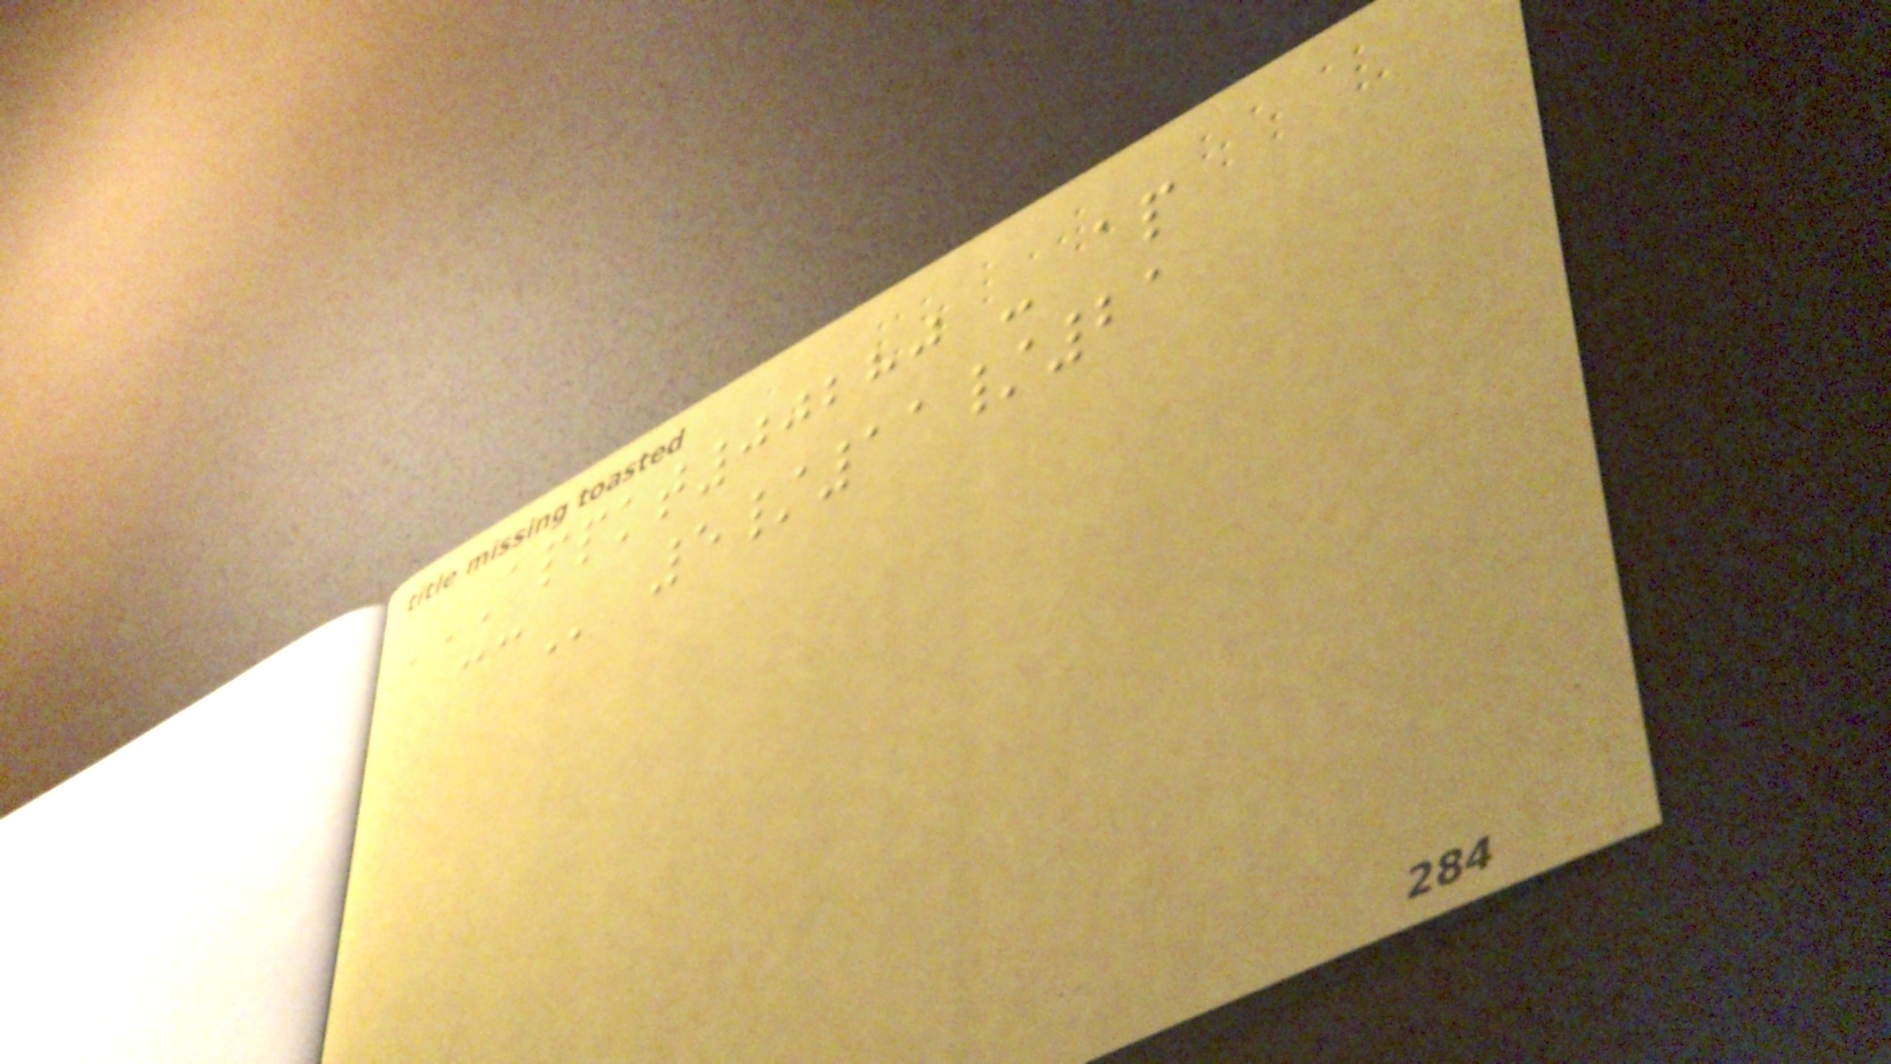APPKT00280 - AP
CC 5/11/21
